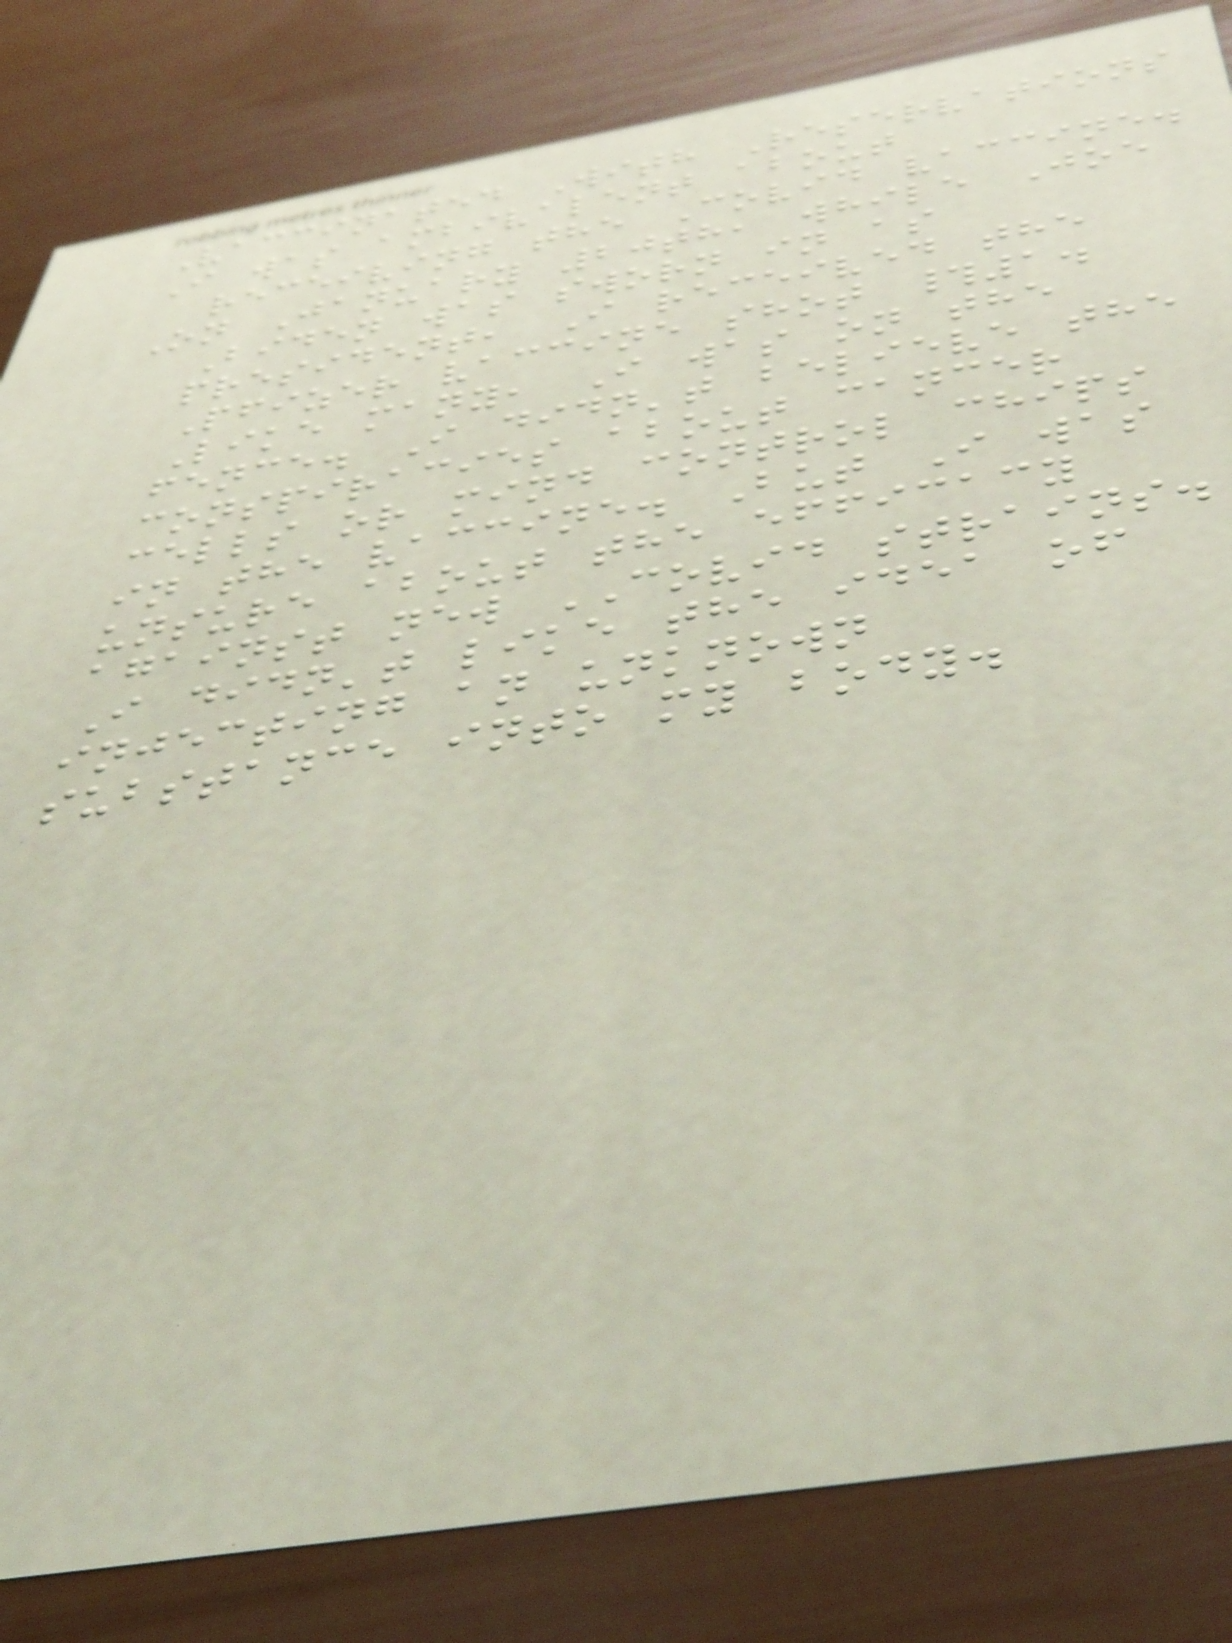Vaccinated With Reservations
I was ambivalent about
receiving the Covid vaccine.
On January 20th, while Joe
Biden was sworn in as
president, I received the
Pfizer vaccine shot #1.
Like many, I was on the
fence. I didn't believe the
conspiracies about cancer
cells or mind control chips
in the vaccine. But I was
unsure about the efficacy
against new COVID strains.
I didn't like the idea of
injecting an unknown
substance into my body.
